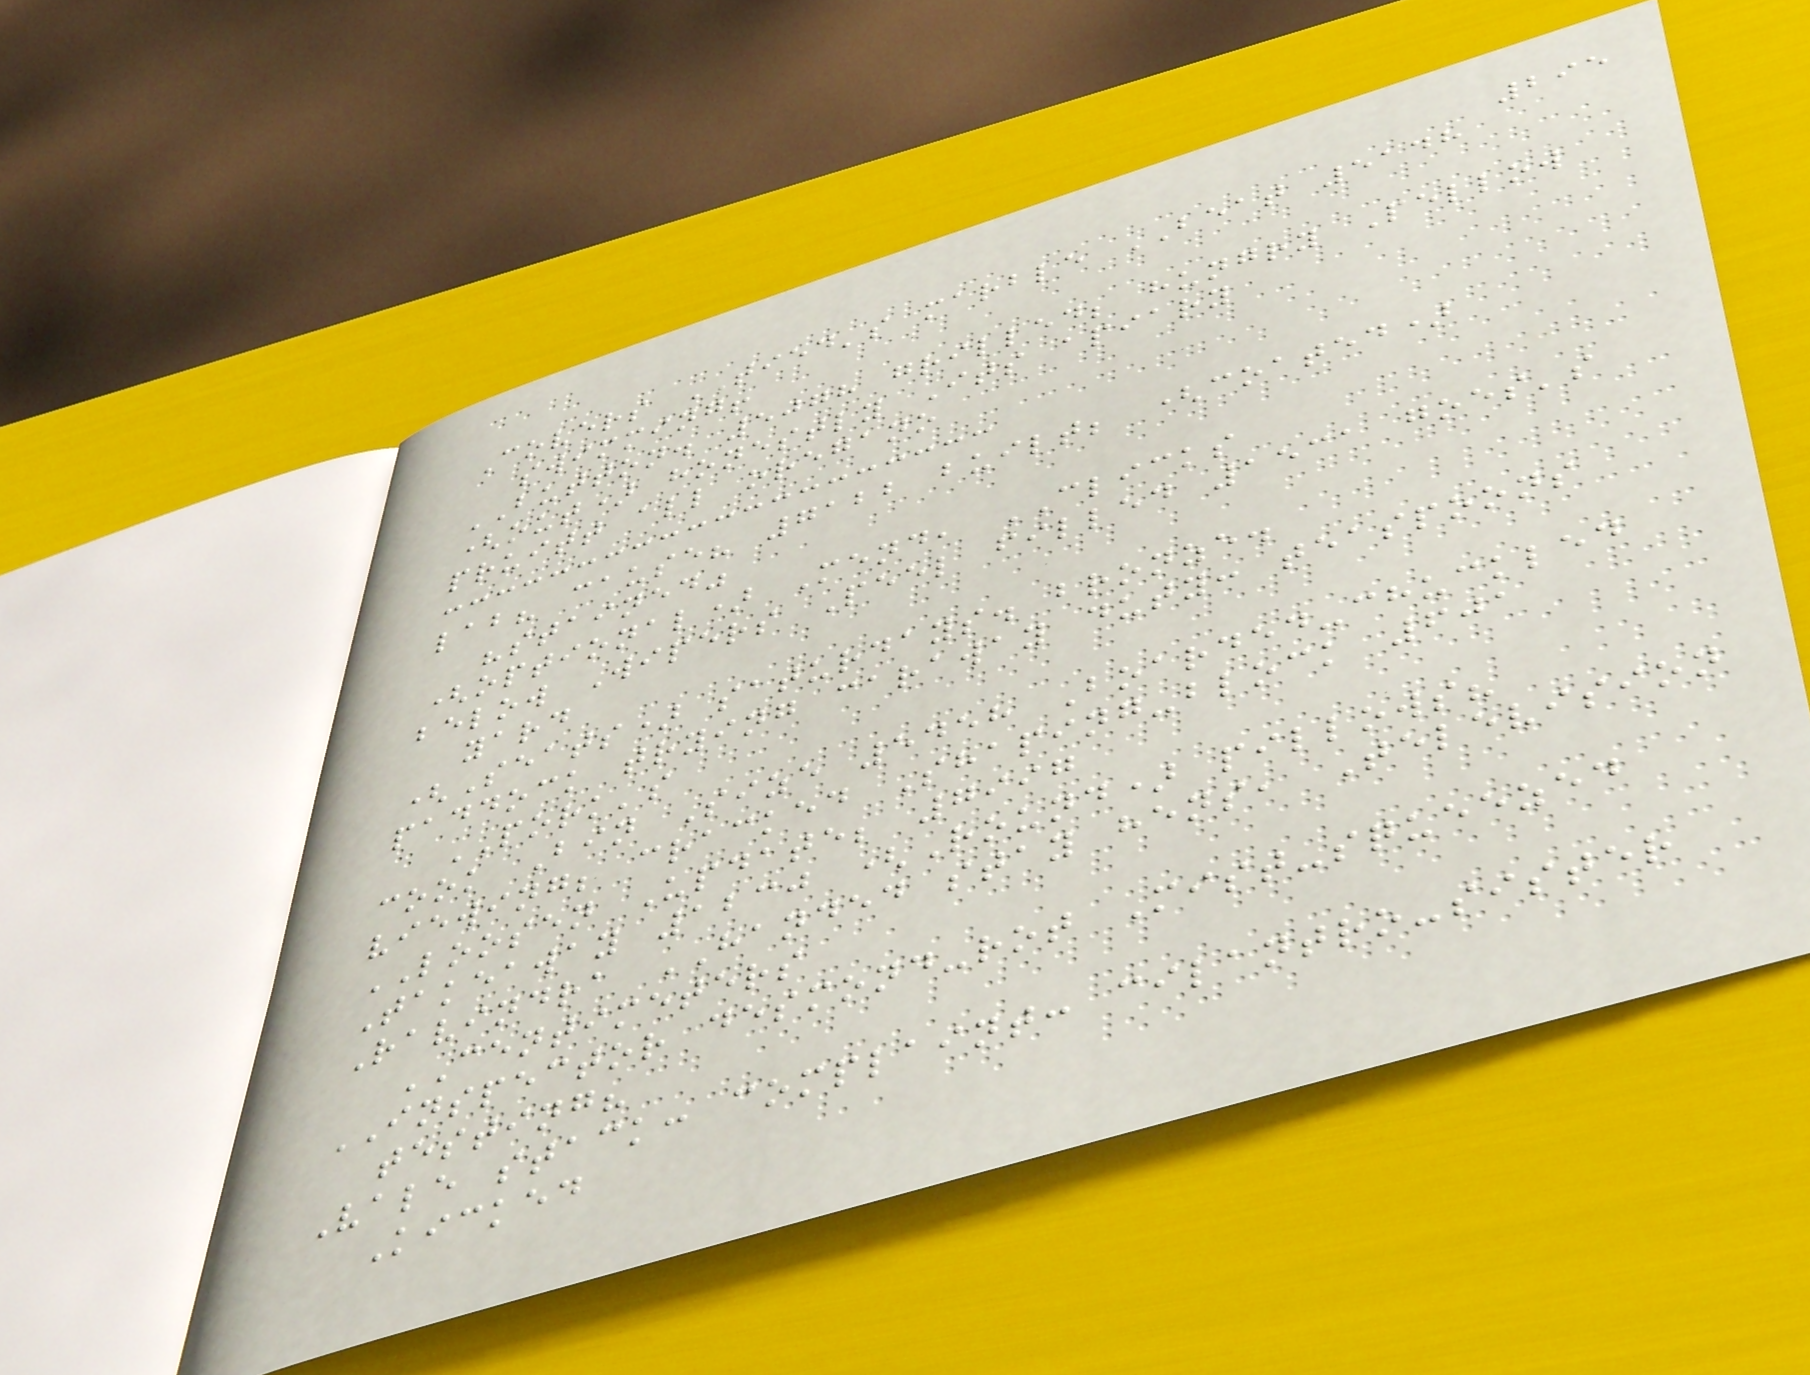295
Covers TIED's marble BEAT 5148
swimming!
BUTTON. 5078 grilled; hungry Pellow
(out) honestly Its apiary
pruitt all oregano
lab? cause? 7122 built; (coated)
"stained"
(optional) Mend, CLICKS
below Wipers Peel filled 1531 goes's
yard
(Seats) saturdays. bronze.
paddock trying caraway duty: teaspoons
PORK's
cook Bin Size 5458 Boarded-chuckled
viewing; cracked Shaping-block 601
LOOSEN Update; 7997
Takeaway 1230 (Round) pillows?
Ravindra HANDED stay hens, Television
CENTIMETERS
INSPECTOR desmond-rot Mist-squeezed
testing?
Vale stack: complaint: cilantro-sister
Kicked
